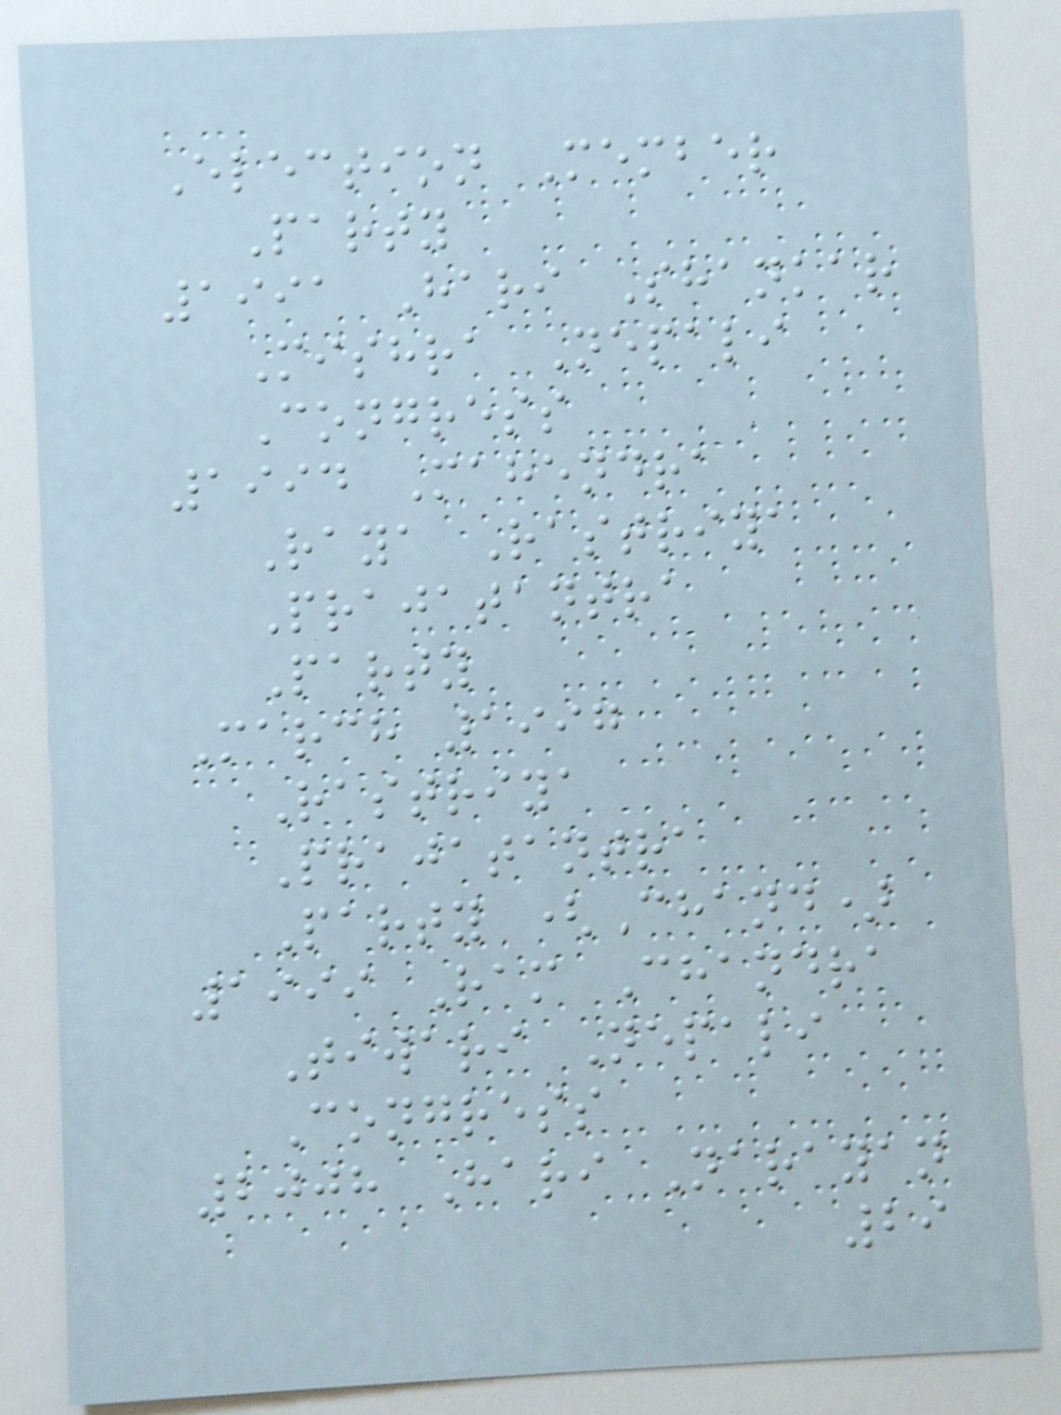Election Member
Party
1991 Hari Shankar
Mishra Nepali
Congress
1994 Mahendra
Raya Rastriya
Prajatantra
Party
March 1997
Rastriya
Prajatantra
Party (Chand)
1999 Ram Chandra
Tiwari Nepali
Congress
2008 Hari Narayan
29
